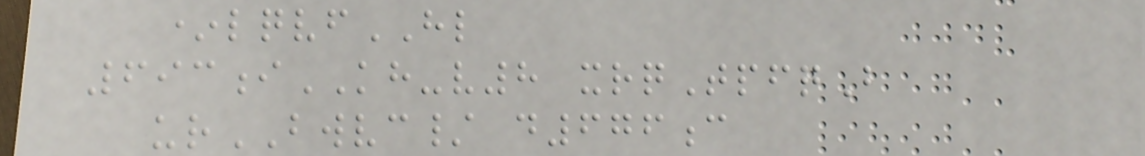*lqvfHL
693iKH-v8 xrqTpfqB
urBWVC/ d676c
